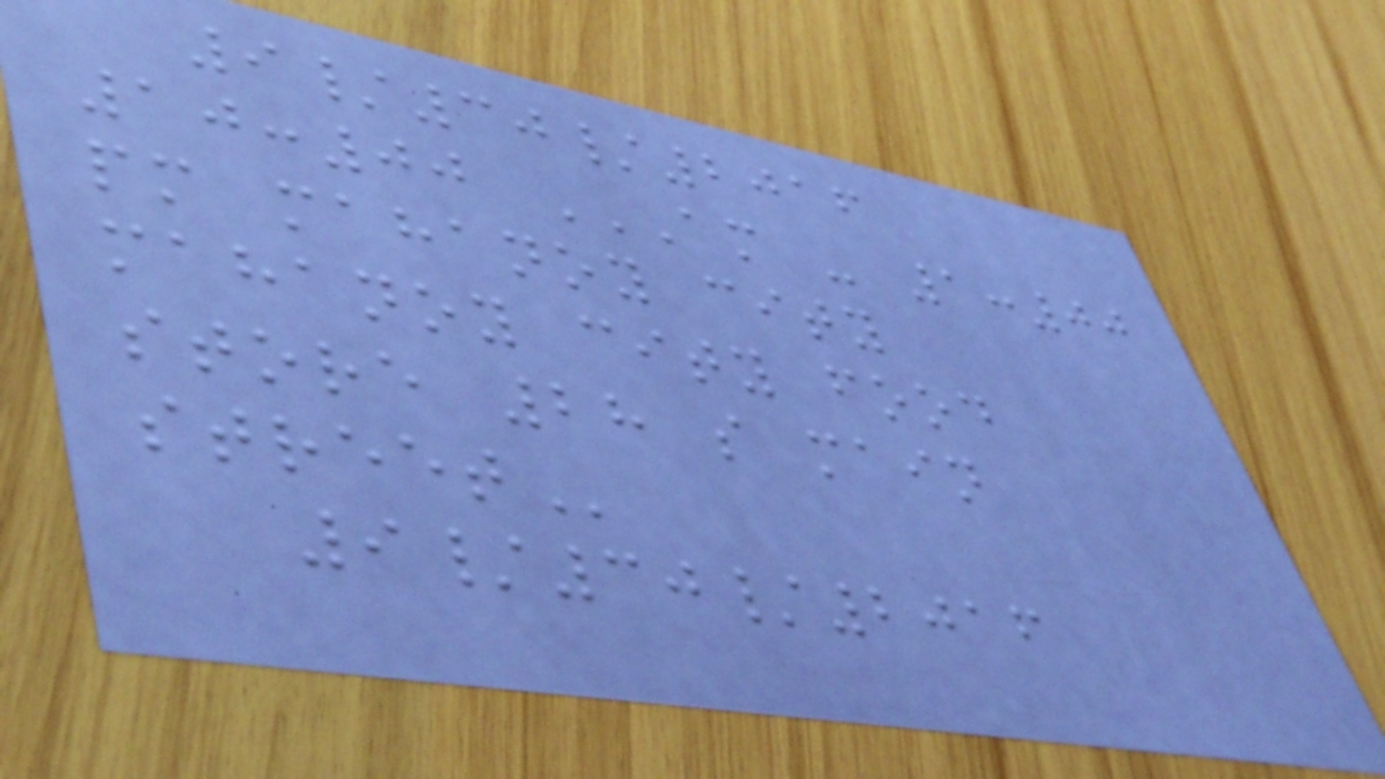9/30/2016
10:00 AM - 1:00
PM MAHANOY CITY
MAHANOY CITY FOOD
STORE 28 S MAIN
STREET
9/30/2016
